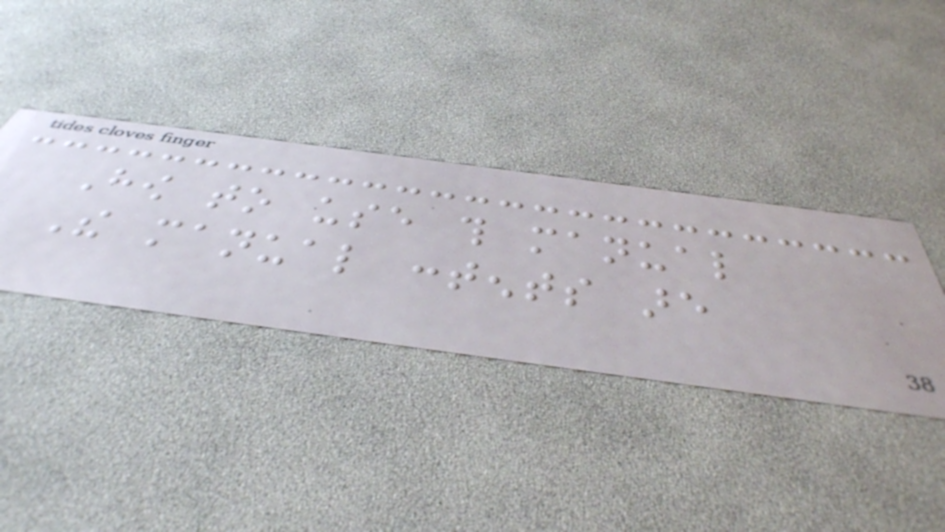How to use this manual
The manual contents are
